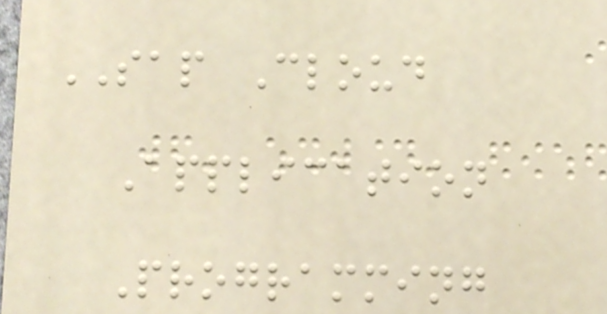SAP Cloud
Application
Programming
